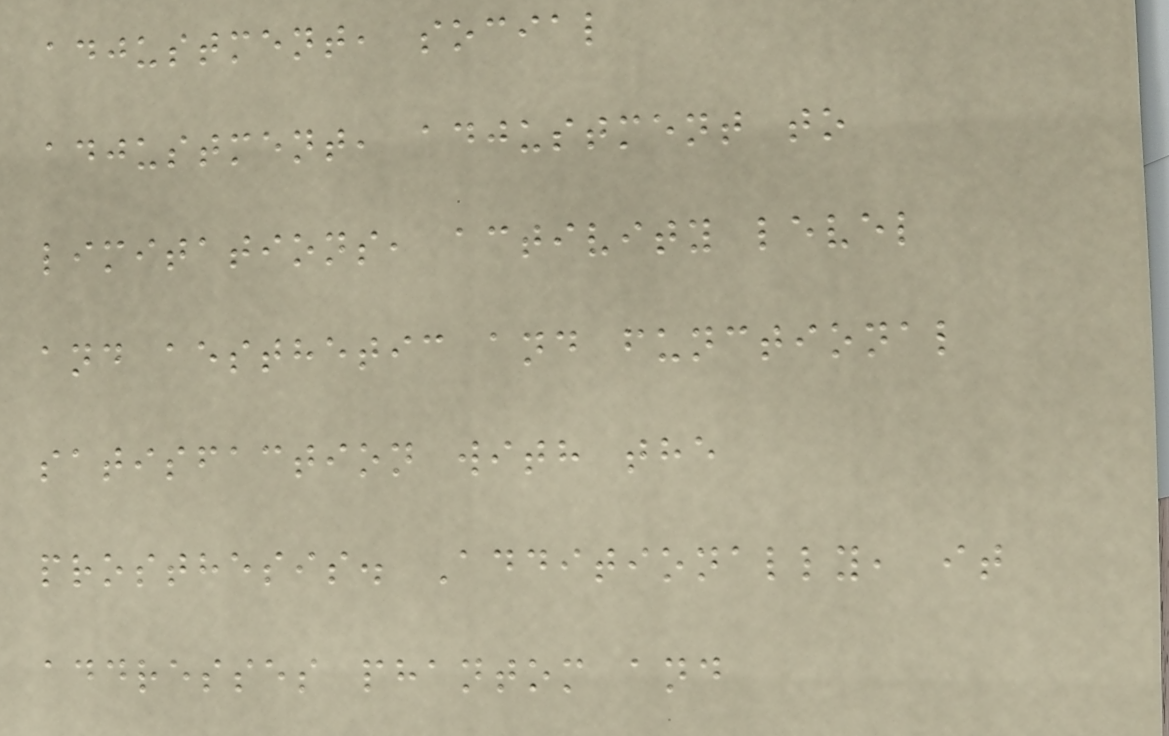adjustment, social
adjustment, adjustment to
limitations, activity level
and aesthetic and functional
satisfaction with the
prosthesis. Additionally, it
addresses phantom and
